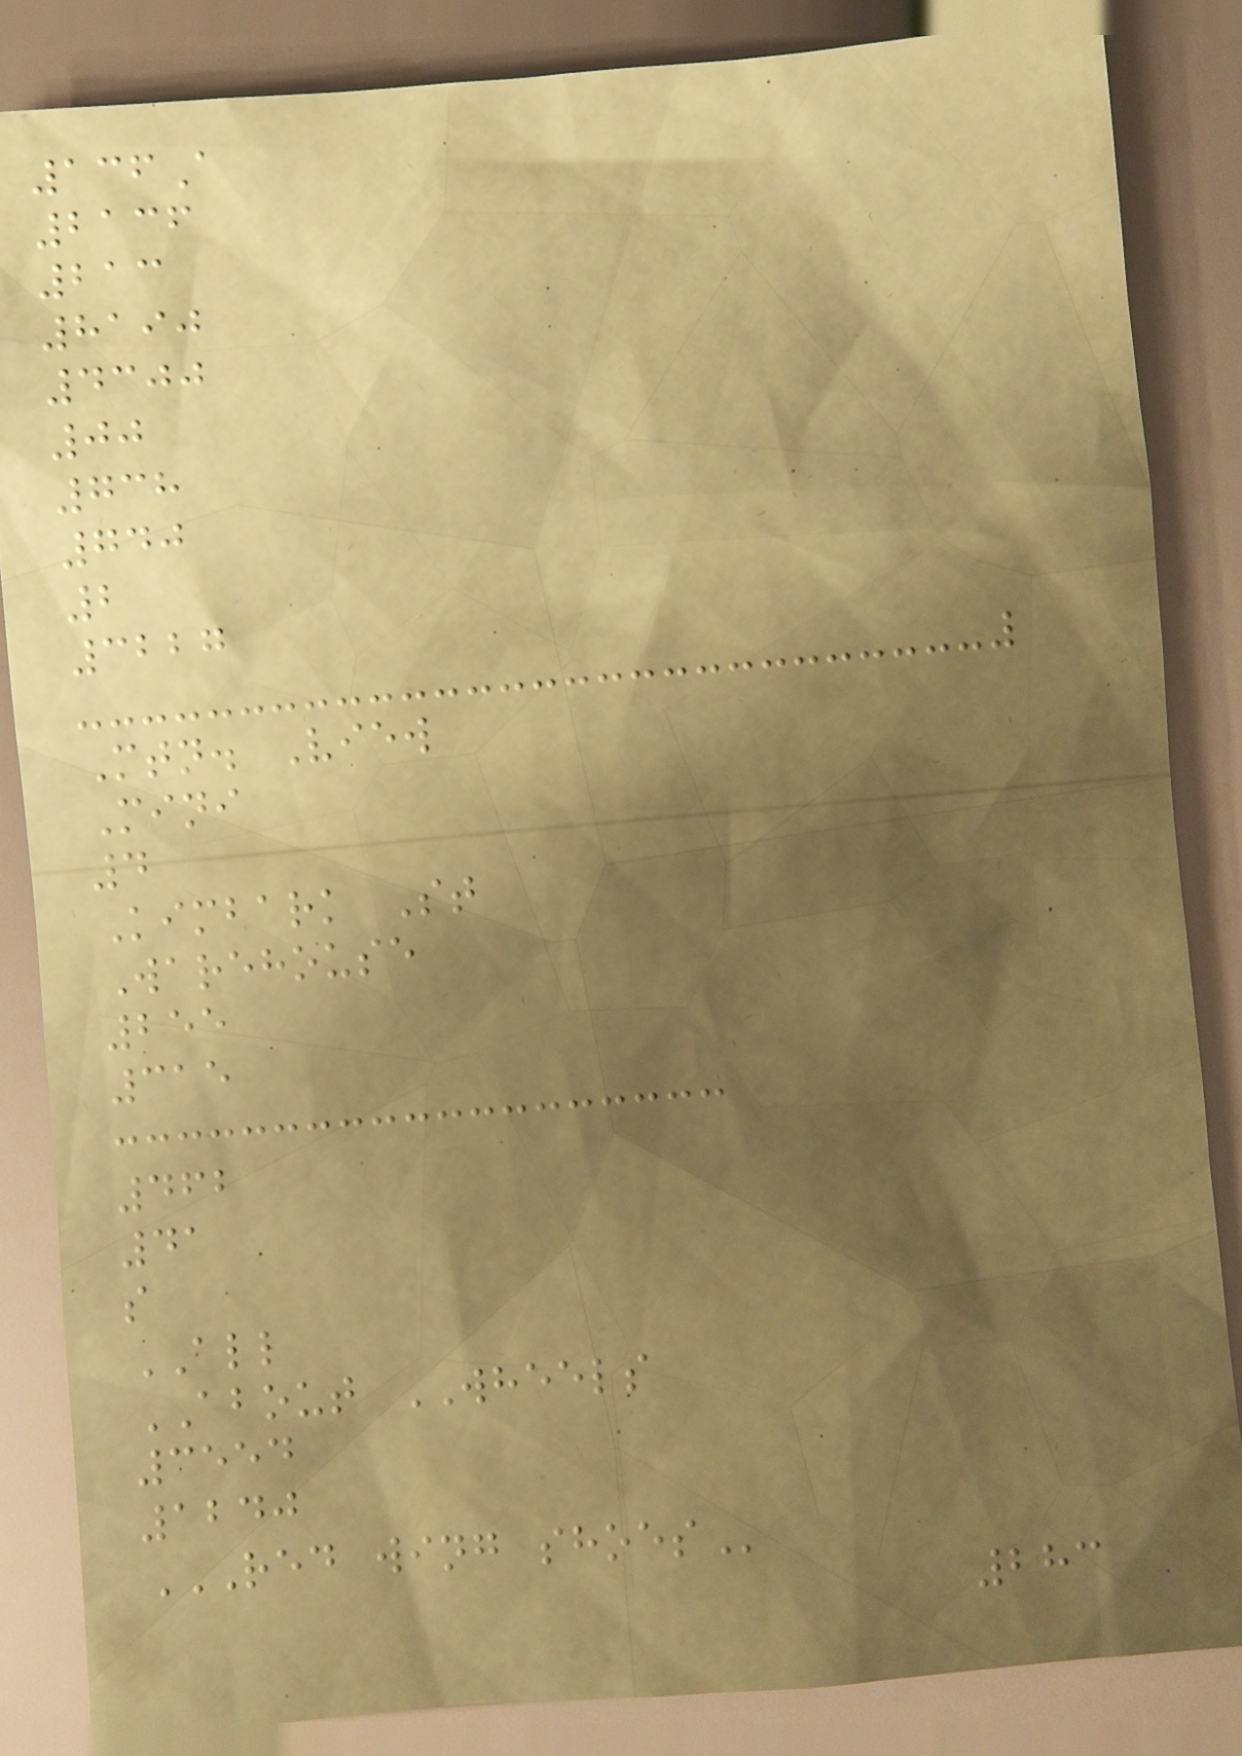136A
2136
213
8190
4300
00
738
740
2
3227
Mtn. View
Mini
4
Kimbark St
Warehouse
255
315
462
41
s
ALL
ABOUT WHEELS
3554
1240
RED WING SHOES
283
